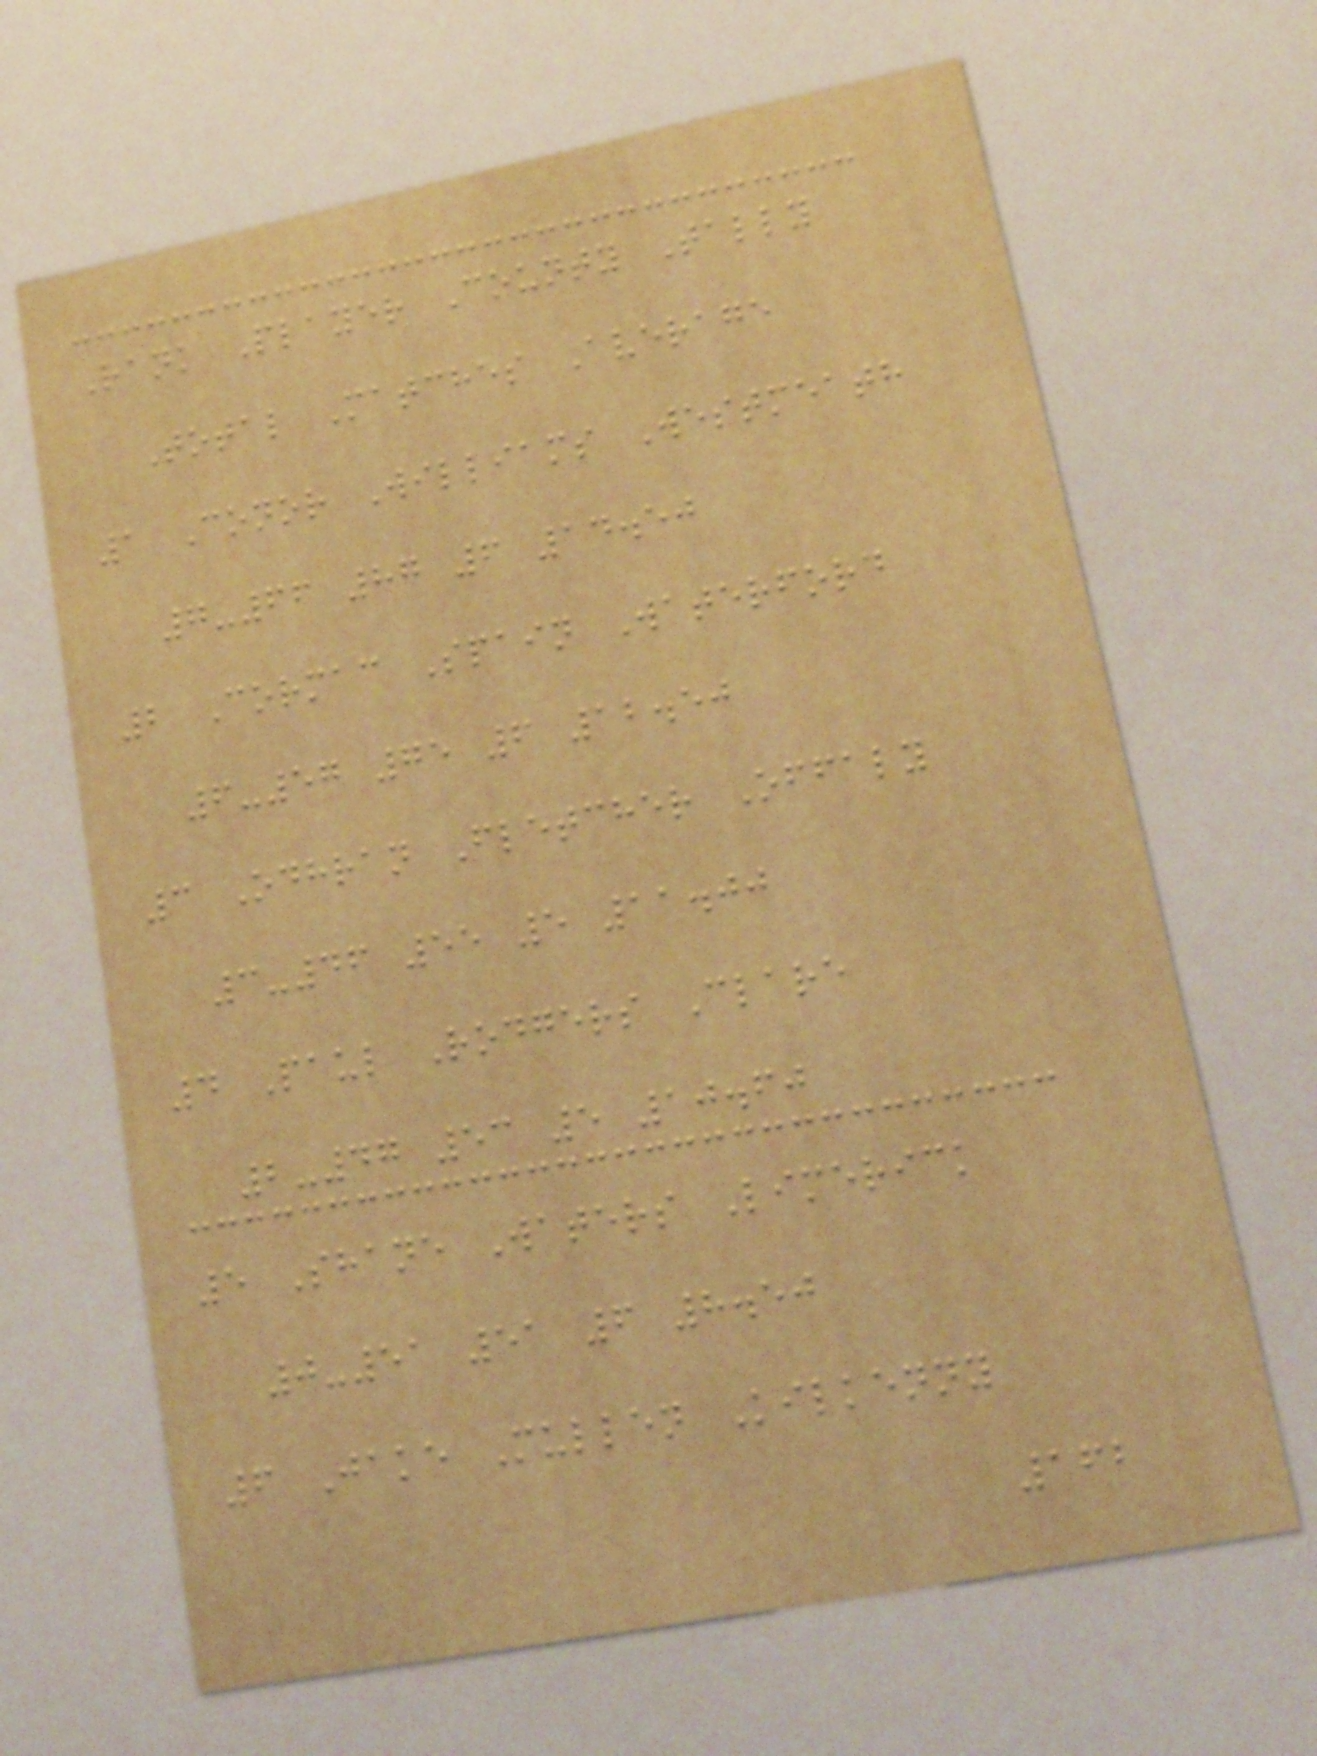Rank Player County Tally
Total Matches Average
1 Conor Williams Westmeath
7-66 87 6 14.50
2 Cormac Spain Waterford
6-57 75 6 12.50
3 Odhran Fletcher Offaly
3-46 55 5 11.00
4 Paul Rodgers Clare
2-47 53 5 10.60
5 Shane Waters Limerick
0-51 51 6 8.50
6 Jake Mullen Kilkenny
162
